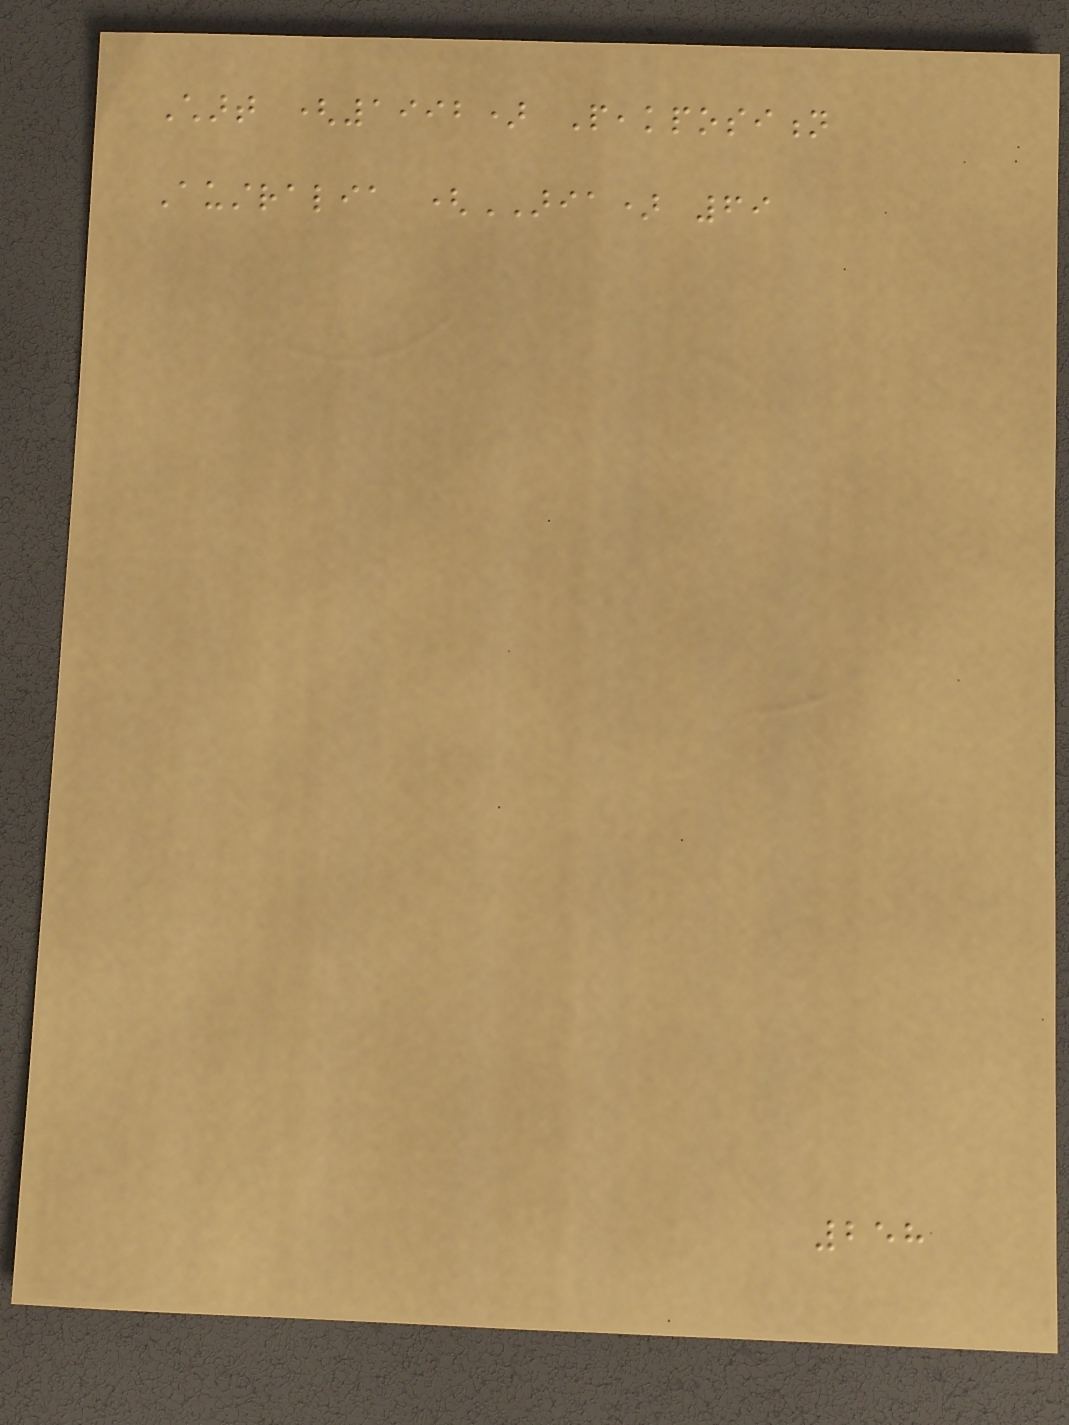Chart (1992) Peakposition
Australia (ARIA) 69
258
